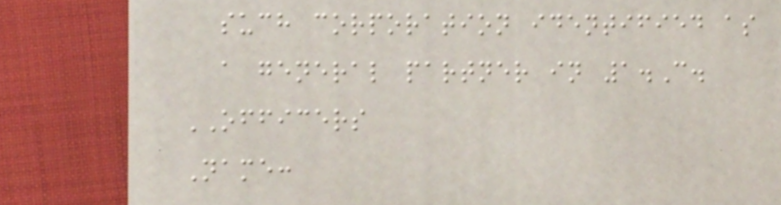such corporation identified as
a general partner in 1.C.
OFFICERS
Name:
